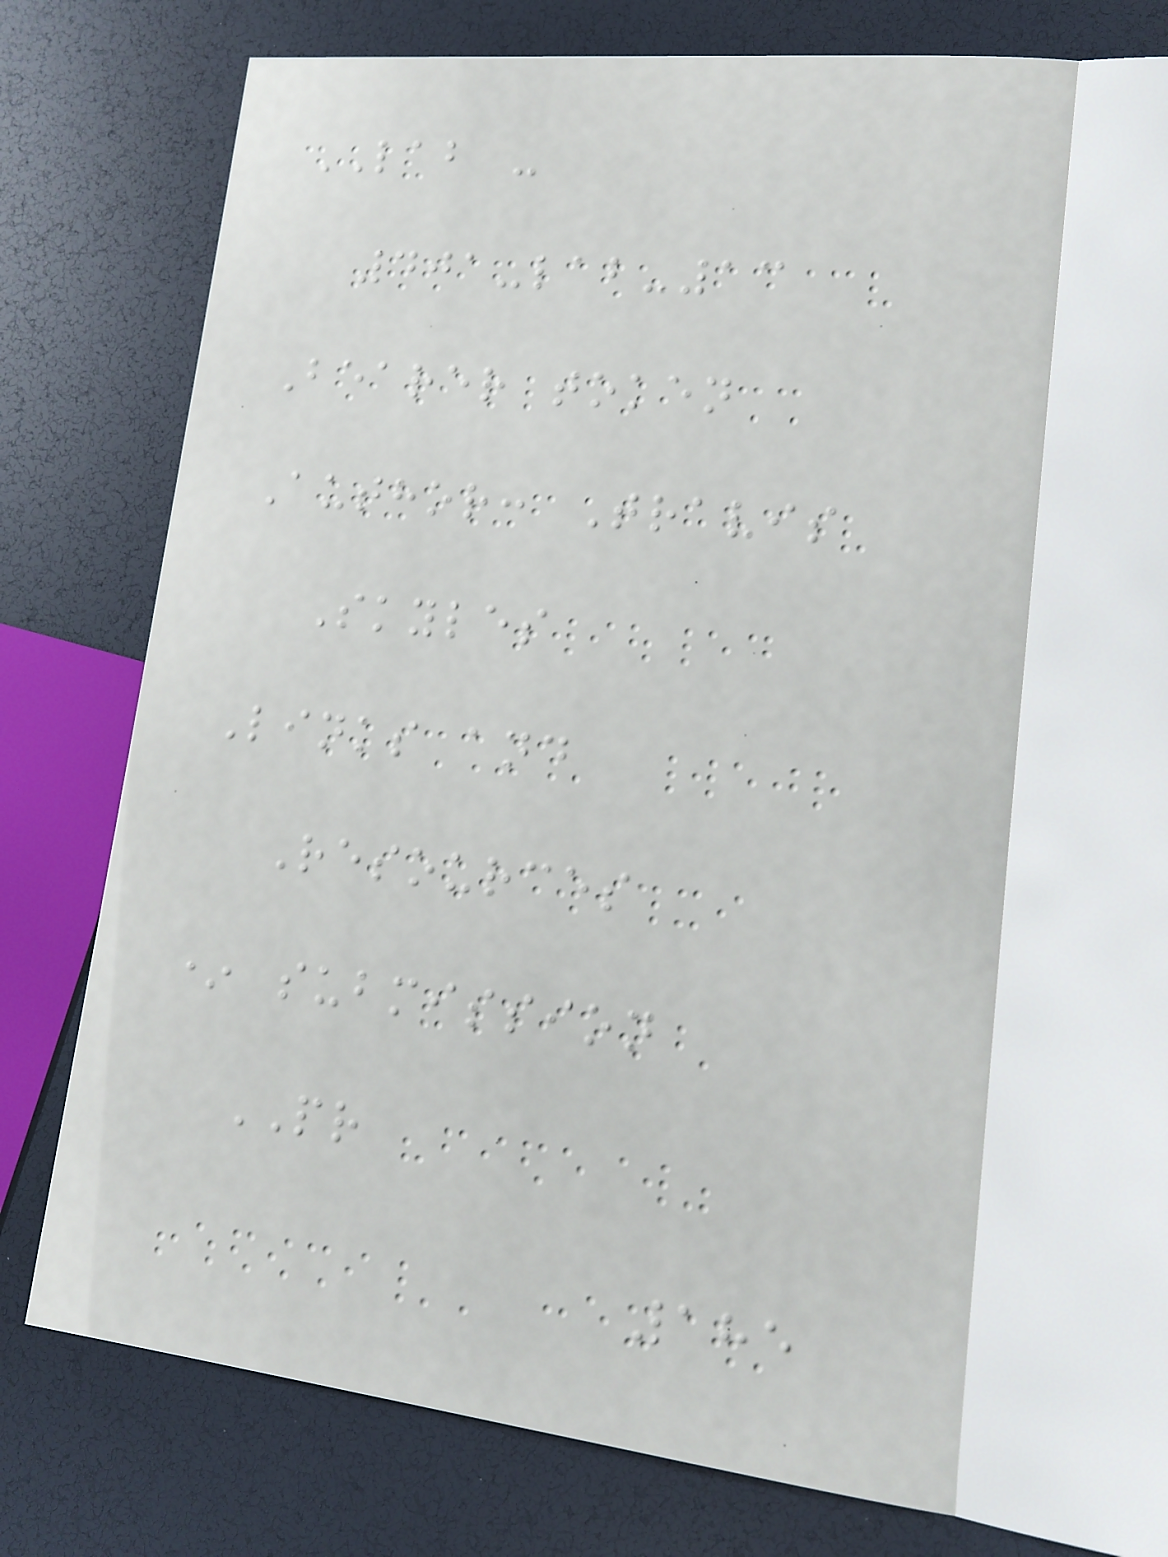LAB -
401-lab-13
Bearer token
Author: Travis
Skyles
Links and
Resources
* submission
PR
185
